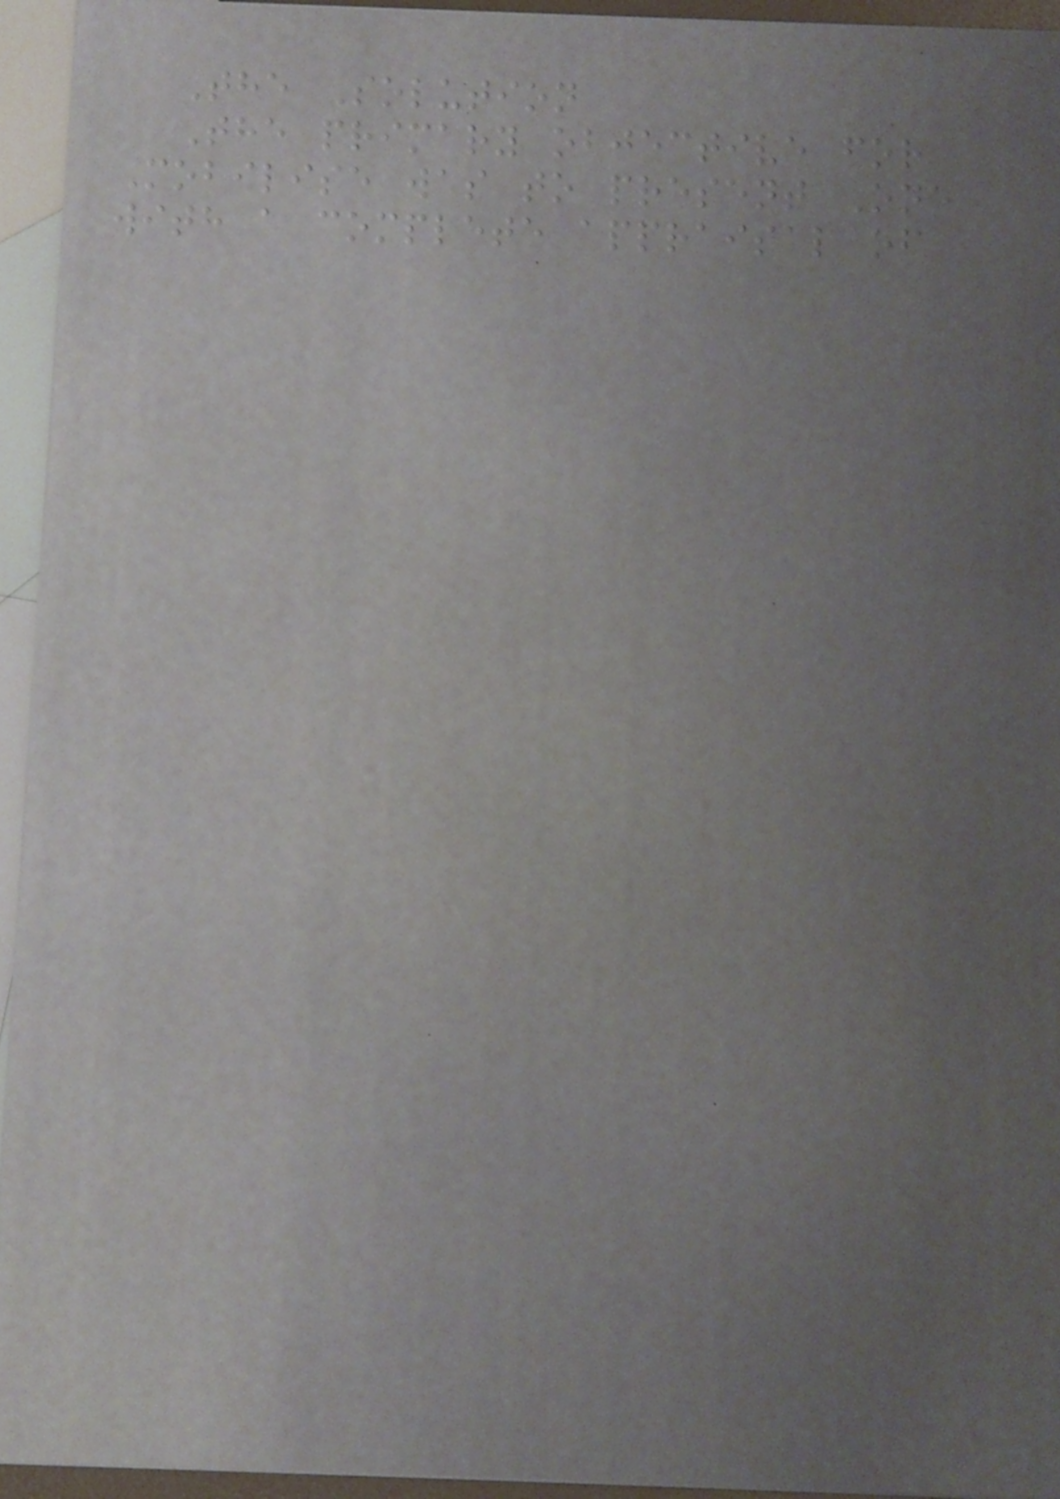The Solution
The primary objective for
Mobilise was to present One
with a complete appraisal of
